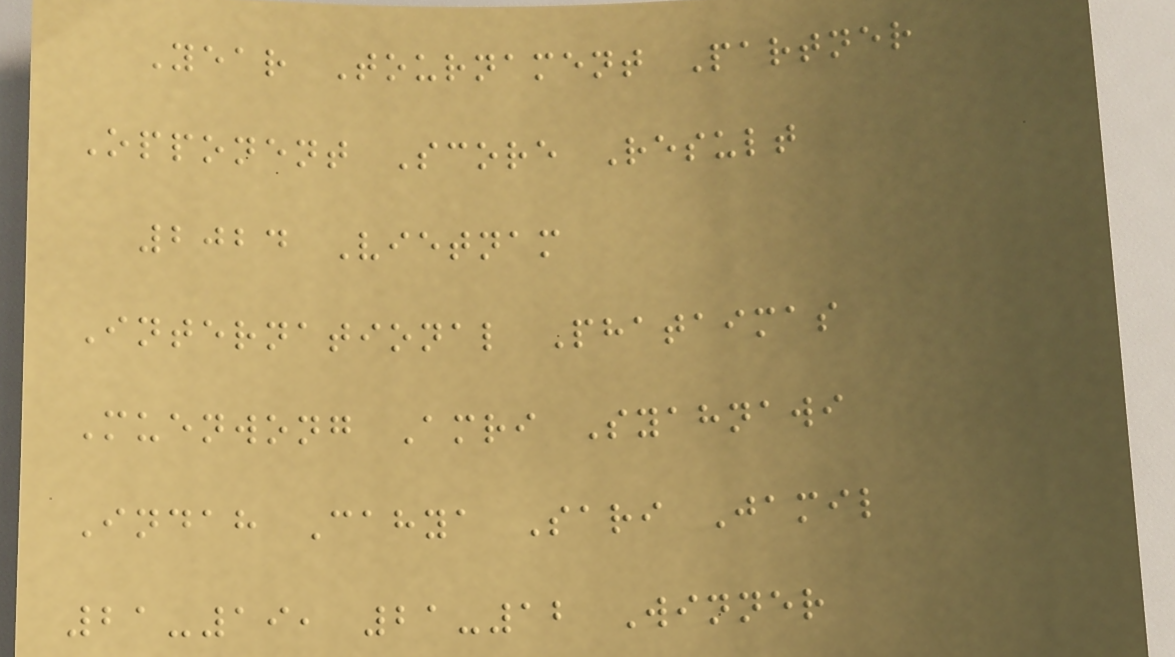Year Tournament Partner
Opponent Score Result
2024 Vietnam
International Phataimas
Muenwong Amri Syahnawi
Indah Cahya Sari Jamil
21-19, 21-12 Winner
